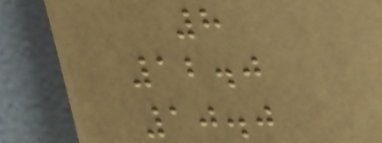8
12.0
10.0
